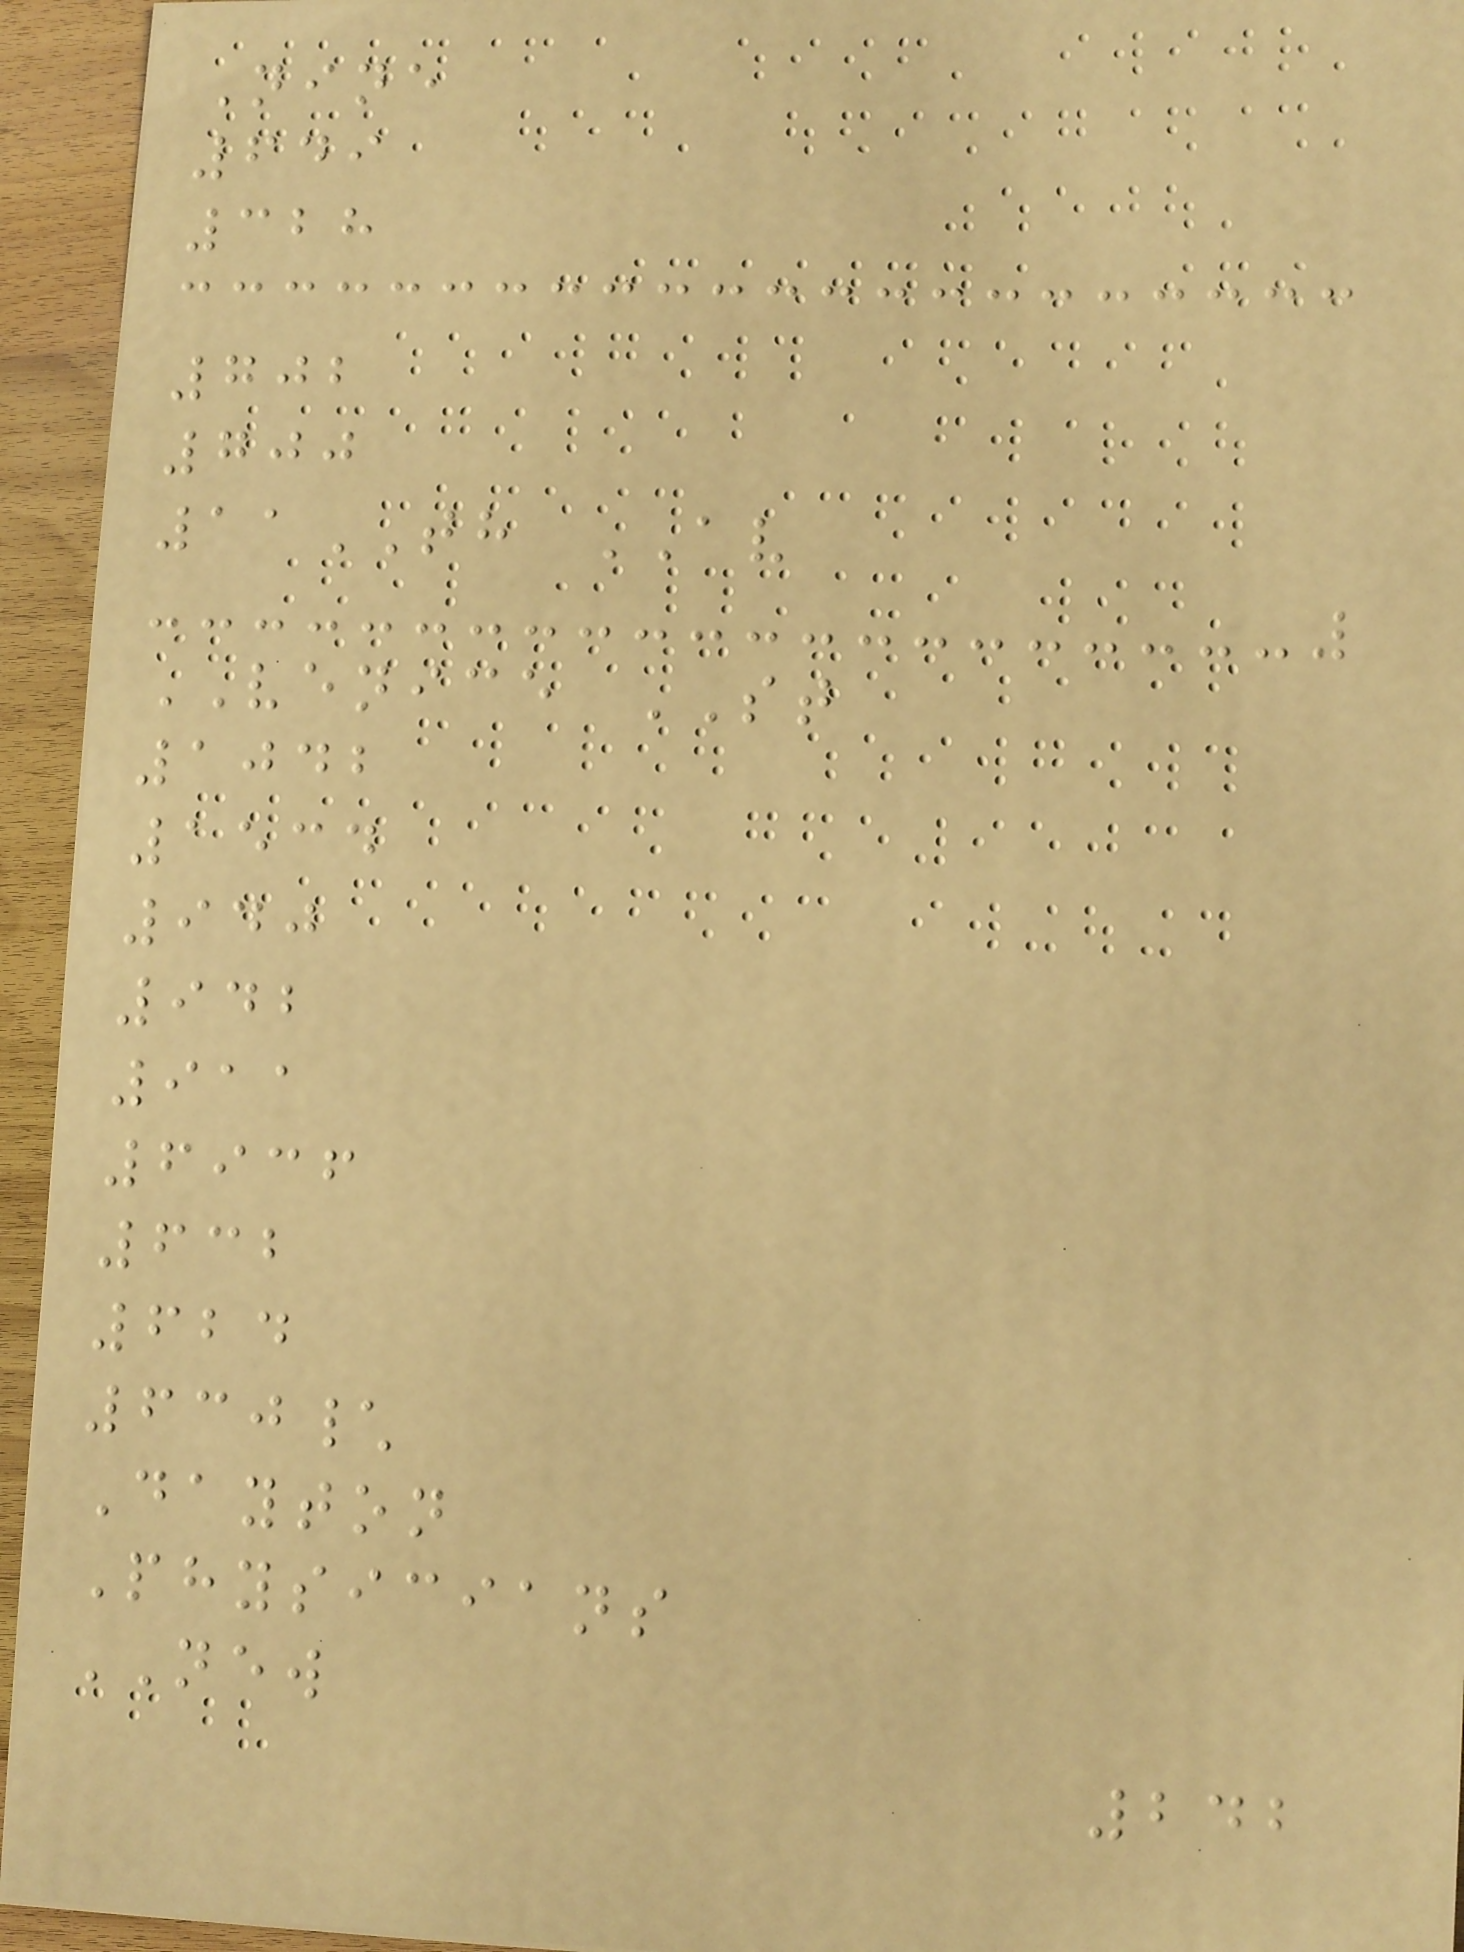Nine
649
328
702
700
11TH AV
VENICE ST
1042
1534
940
942
911
6936
632
624
630\
Dayton
Physicians
NEW
242
